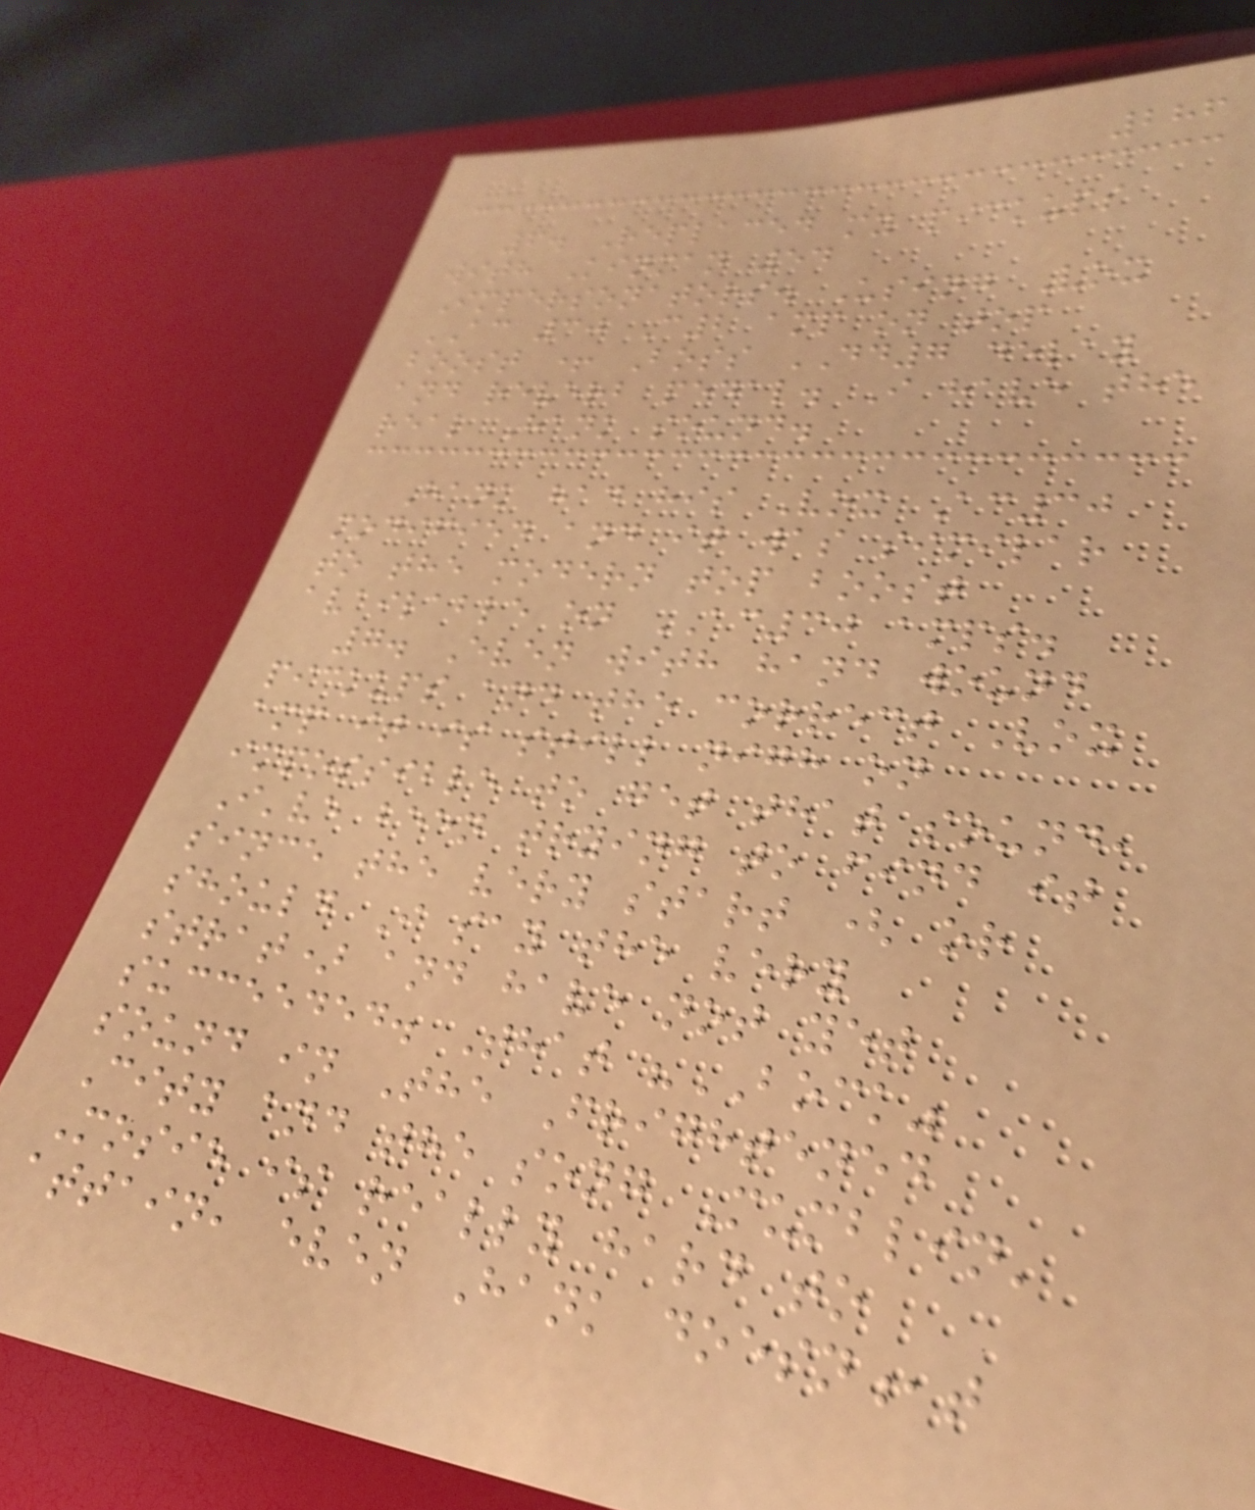286
6. Replaced my pickups
with Kinman 54
Impersonators. Using Vox
AC 30 C2 amp on top
boost + Boss DD7 delay
and reverb pedal. I have the
real Hank sound.
Hank had his Vox Ac30
modified and it was similar
to the modern top boost
available on AC30 amps.
7. Even with hand wound
pickups and the correct Vox
amp it is still nigh on
impossible to get that sound,
I've been trying to find it
since the very start ( or
should I say the very
strat) and have not yet
succeeded. That "BOCK"
sound in The Frightened
City and the song Mumblin'
Mosie is really hard to
attain, even Hank doesn,t
